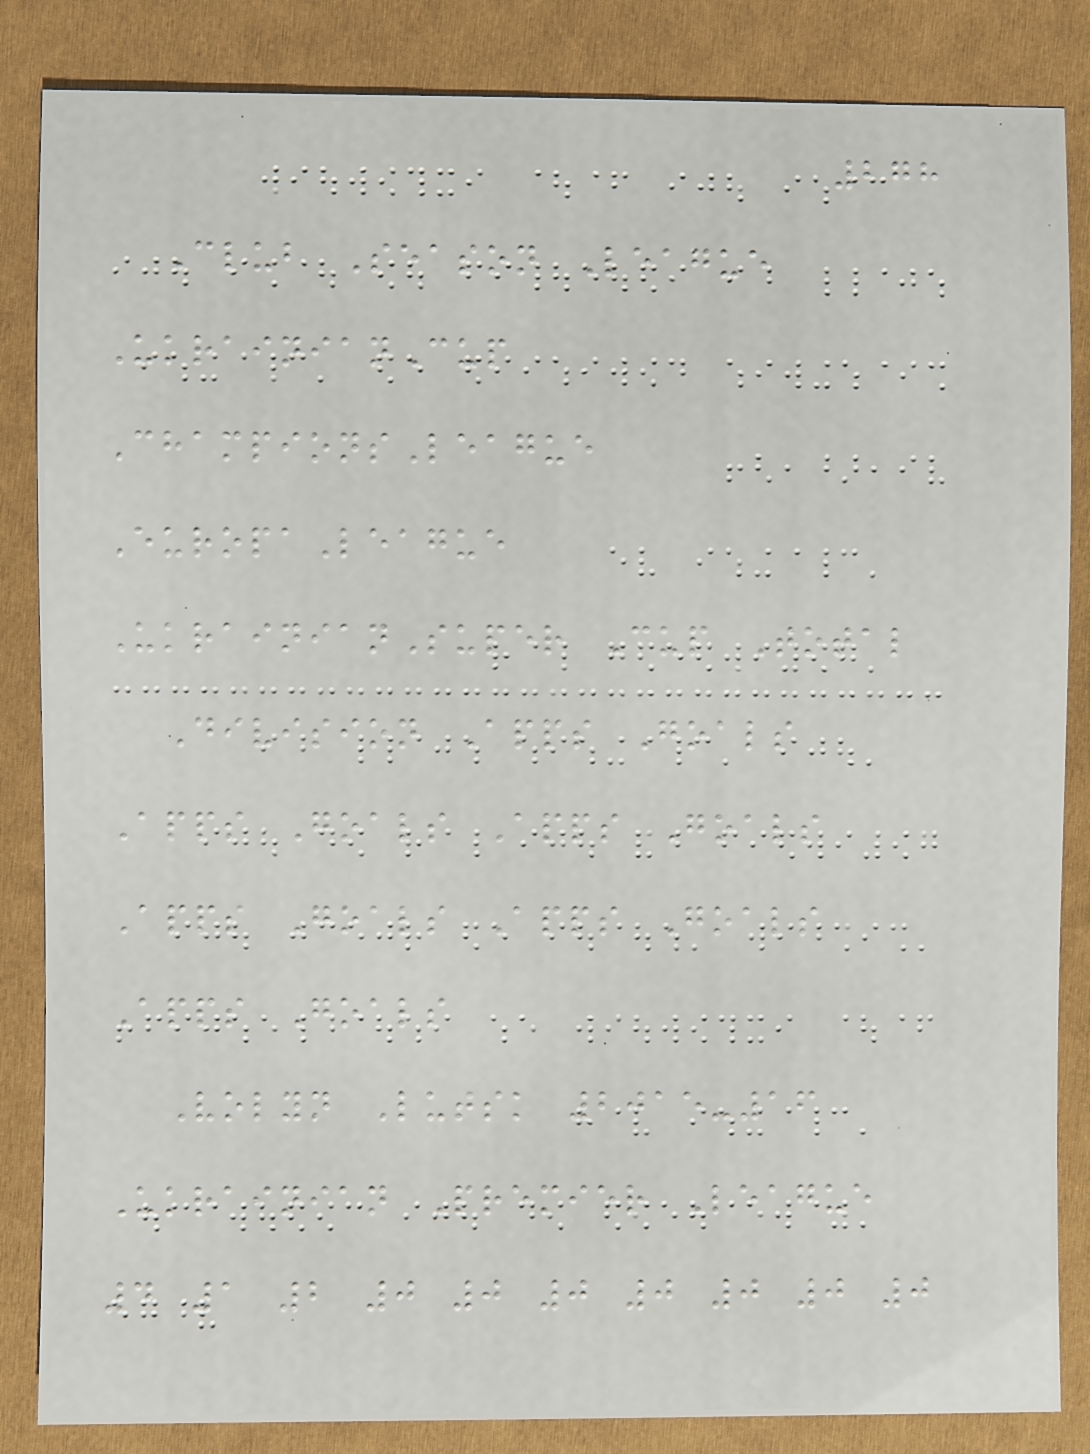278
Club Season League
UkrainianCup
ChampionsLeague
EuropaLeague
UkrainianSuper Cup Total
Division Apps Goals
Apps Goals Apps Goals
Apps Goals Apps Goals
Apps Goals
Volyn Lutsk 2015-16
Ukrainian Premier League
4 1 2 0 0 0 0 0 0 0
